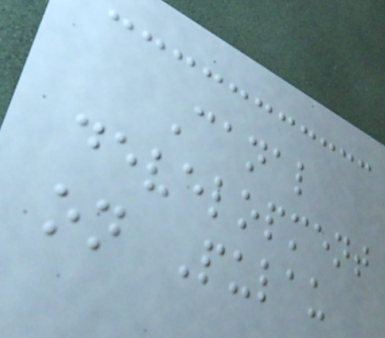Canal
development
on Pulau
